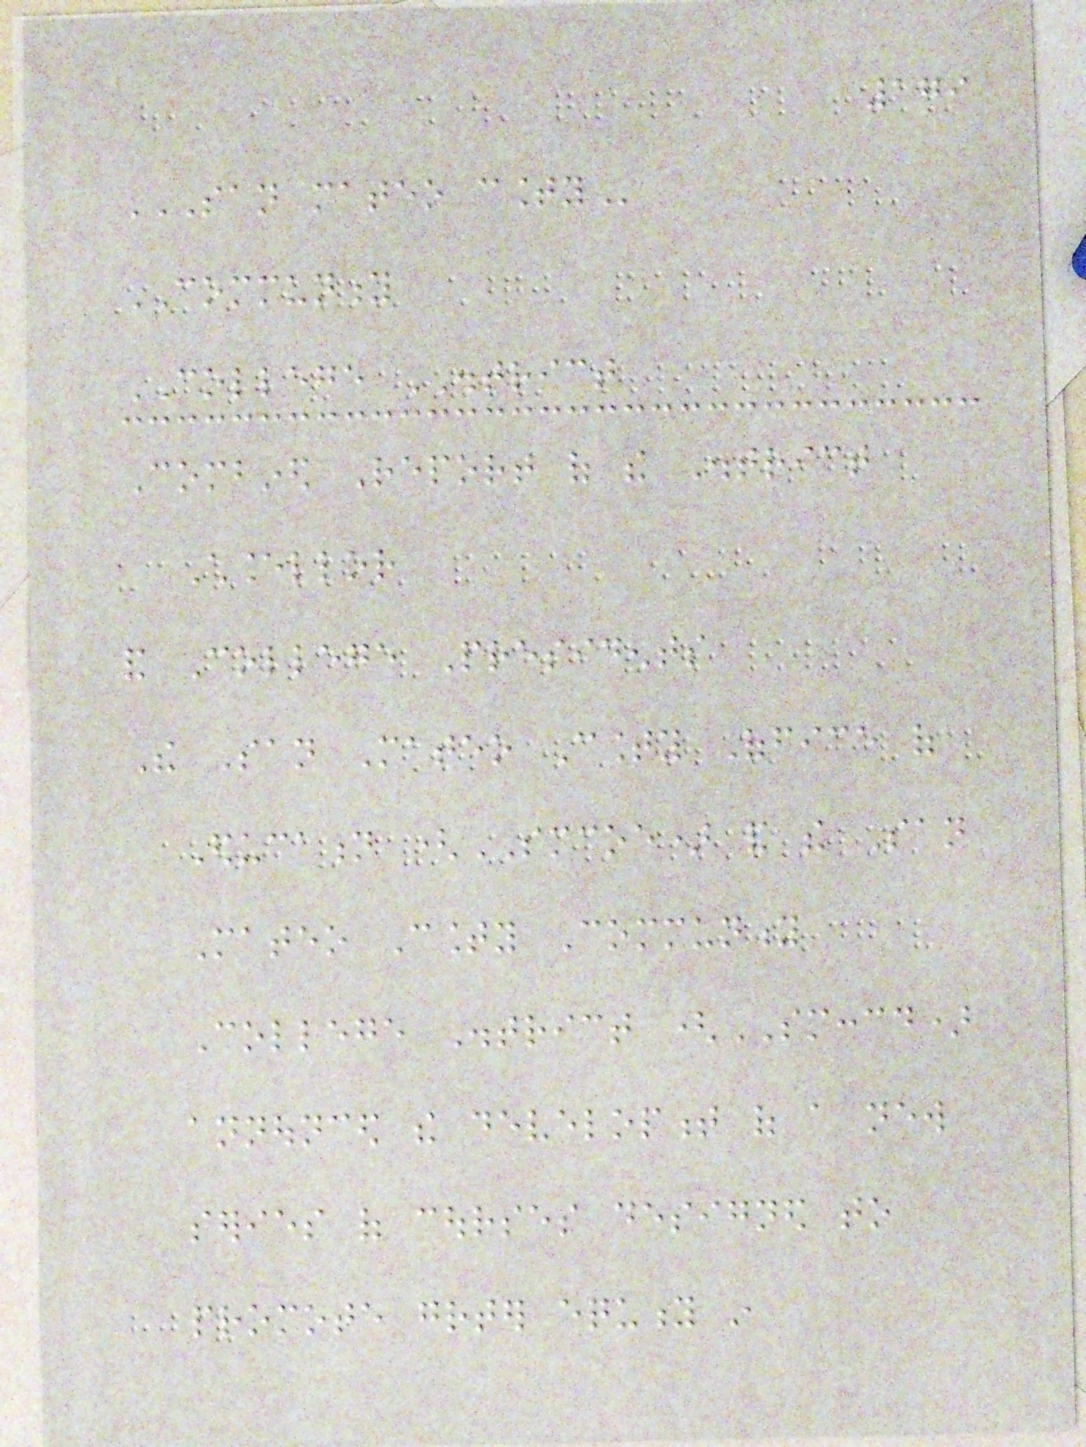179
SAN MATEO COUNTY
COMMUNITY
COLLEGE DISTRICT
Combined Report of the District
Chancellor
and College Presidents
The San Mateo County Office of
Education (SMCOE) and the San
Mateo County Community
College District (SMCCCD)
announced the development of a new
series of courses designed to
promote greater equity in
